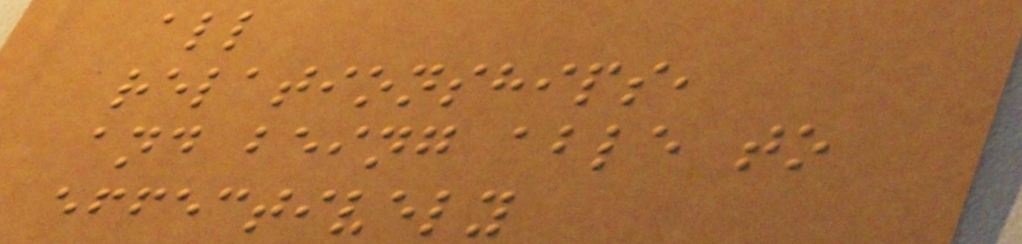all
relationships,
and being able to
effectively
